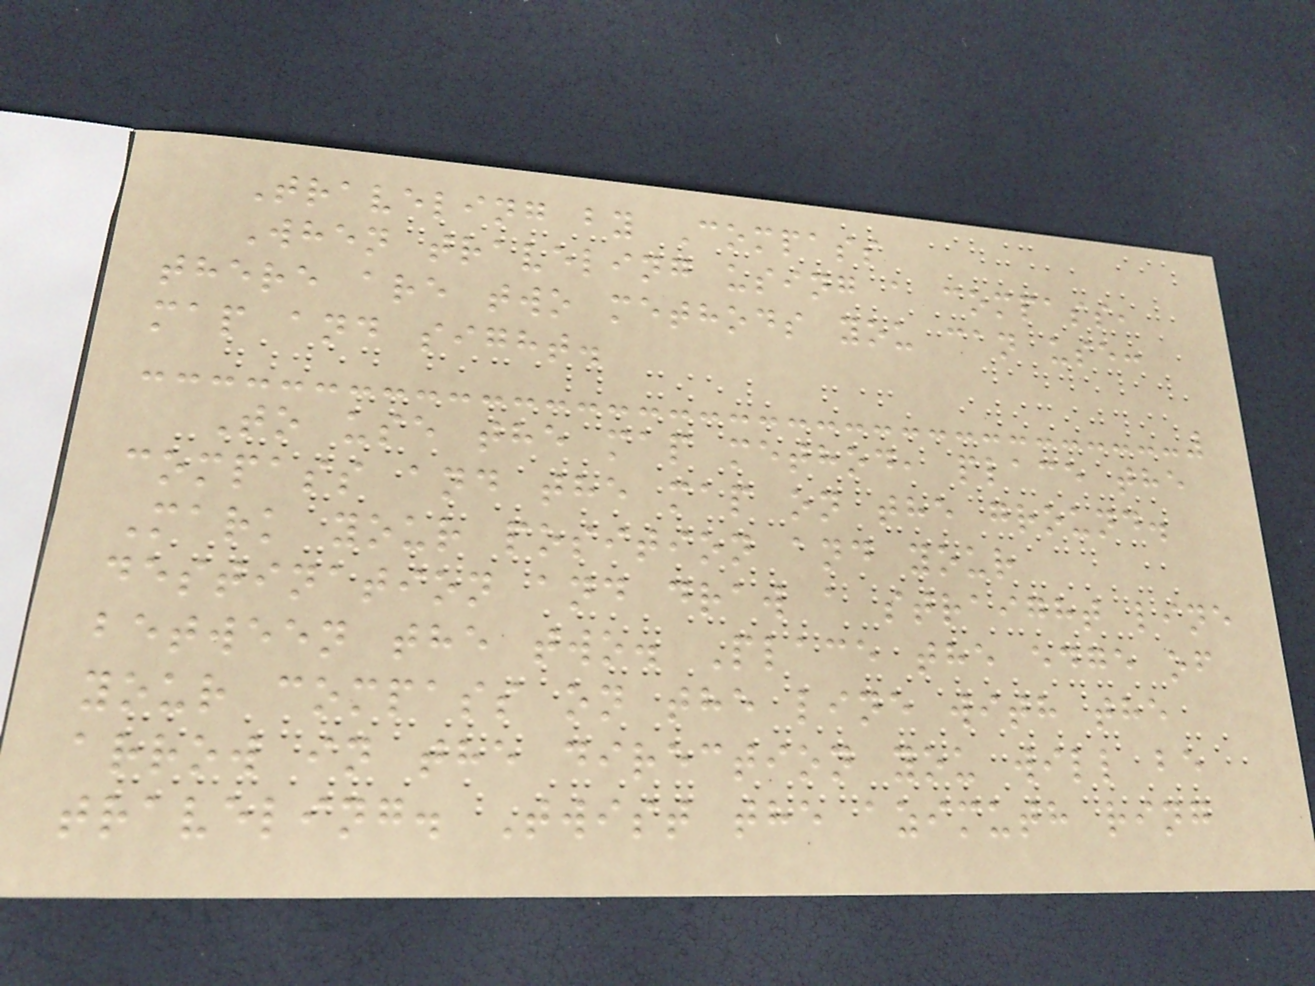Traveling by Compass
When traveling using a compass,
there are two methods you can use:
map and sight.
To use the map method, place the
compass and the map on the ground.
Mark your position and your
destination and draw a straight line
between the two. Place the edge of
your compass on the line with the
arrow in the direction you will be
traveling. Twist the azimuth ring
